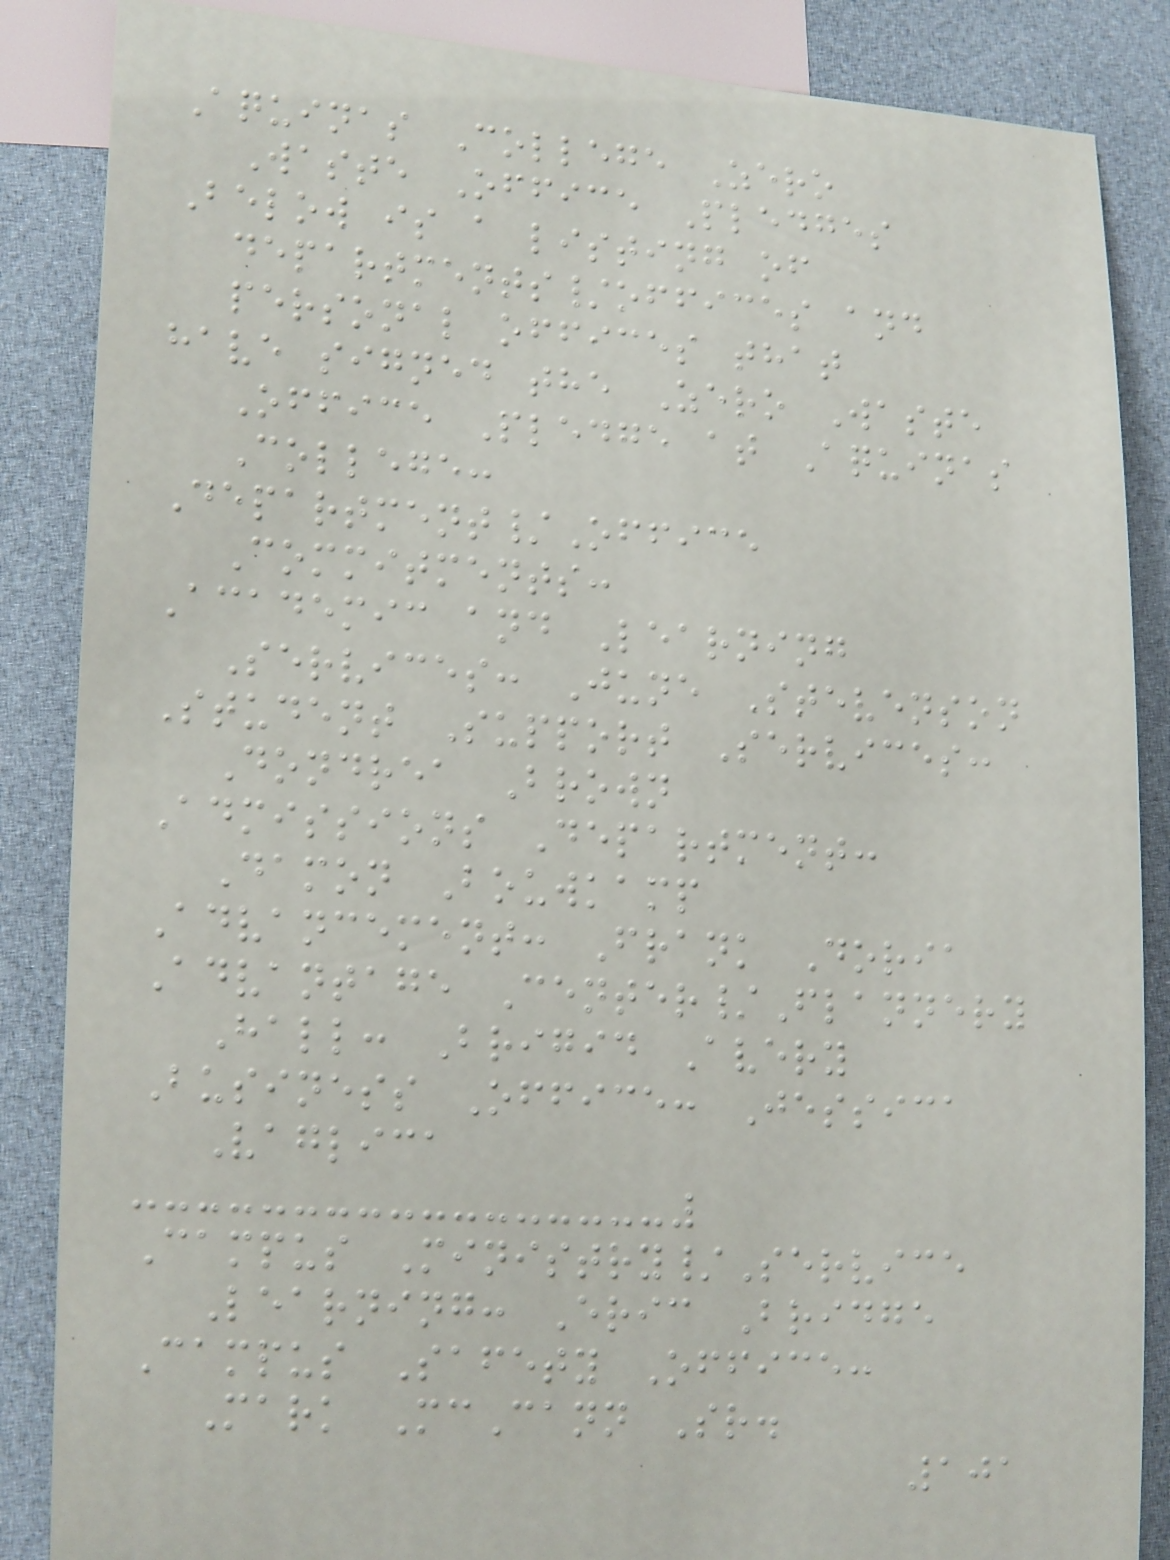Aquinas College Zero
Waste Office Pledges
Below is a listing of
departments/offices and
personal offices that
have signed the Zero Waste
Office Pledge at Aquinas
College:
Department/Office
Commitments:
Academic and Learning
Services: June Stevenson
Student Support Services:
Dondrea Brown
Admissions Department:
Damon Bouwkamp
Advancement: Frank Doria
Advantage Center/Flannery
Hall: Brigid Avery
Business Office: Jessica
Vaglica
Campus Ministry/Service
Learning: Eric Bridge
Campus Safety Office:
Mark McCann Sr.
101
